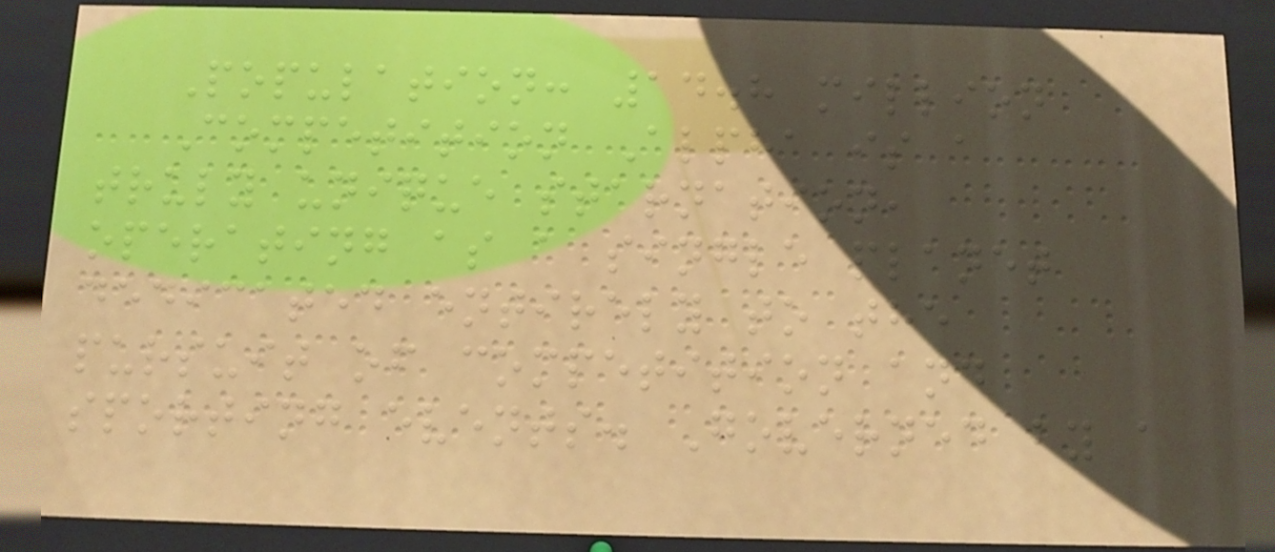Population: 14.8 million
Competition Alpha is a
truly unique starnation,
operating as a single planet
dedicated entirely to the
pursuit of competition and
sporting events. Governed by a
